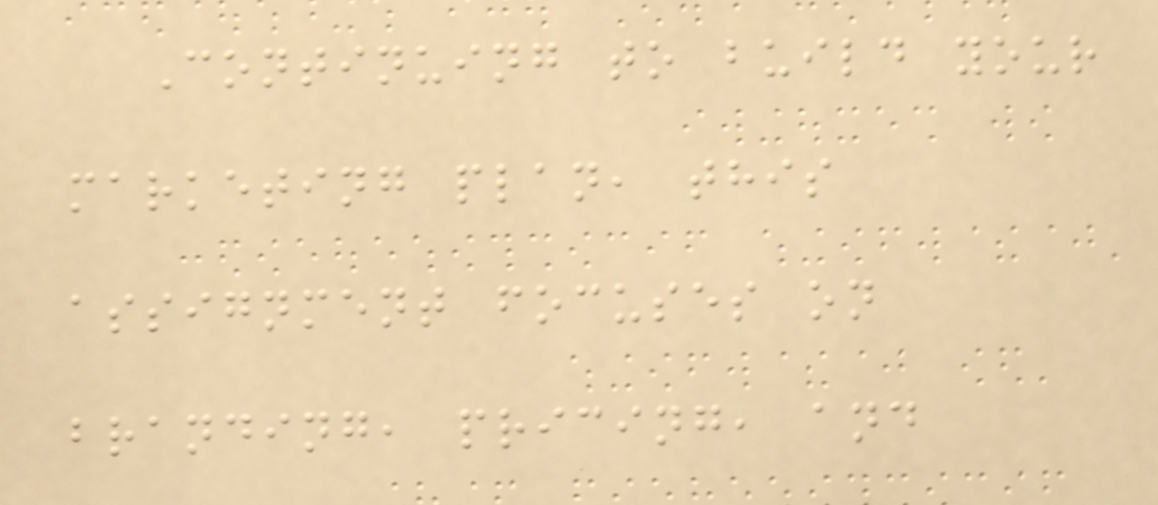Continuing to build your
marketing plan, this
assignment focuses on
branding, pricing, and
